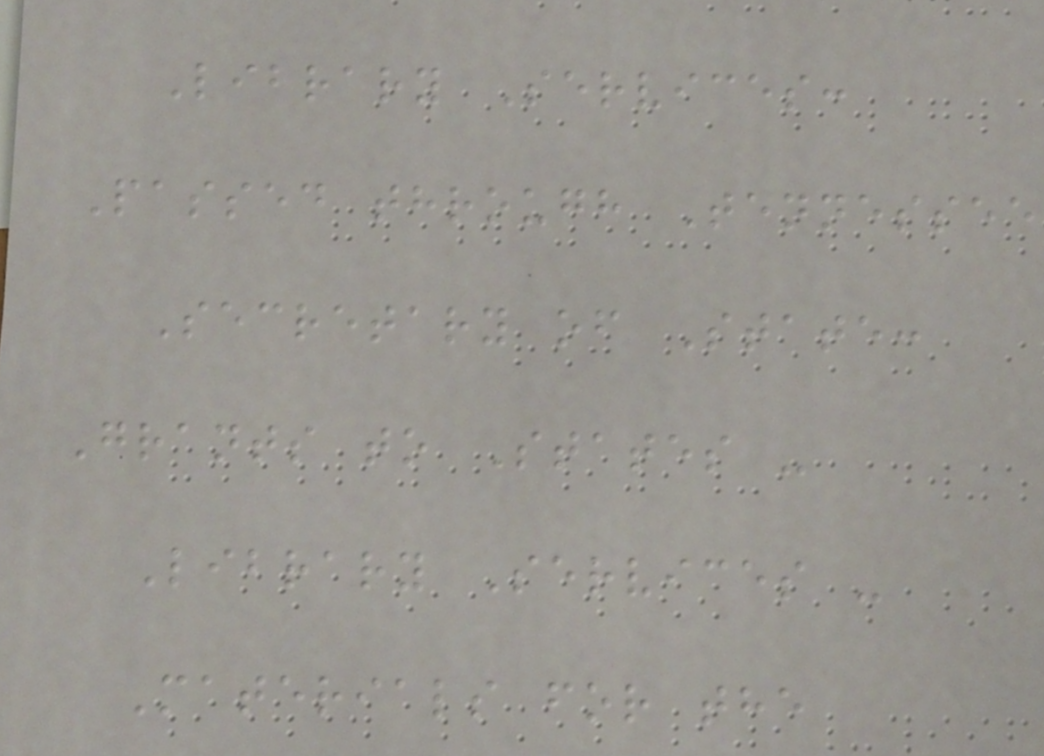Library Services:
Passed through Tennessee
Secretary of State:
Grants to States -
Library Services -
Materials for the
